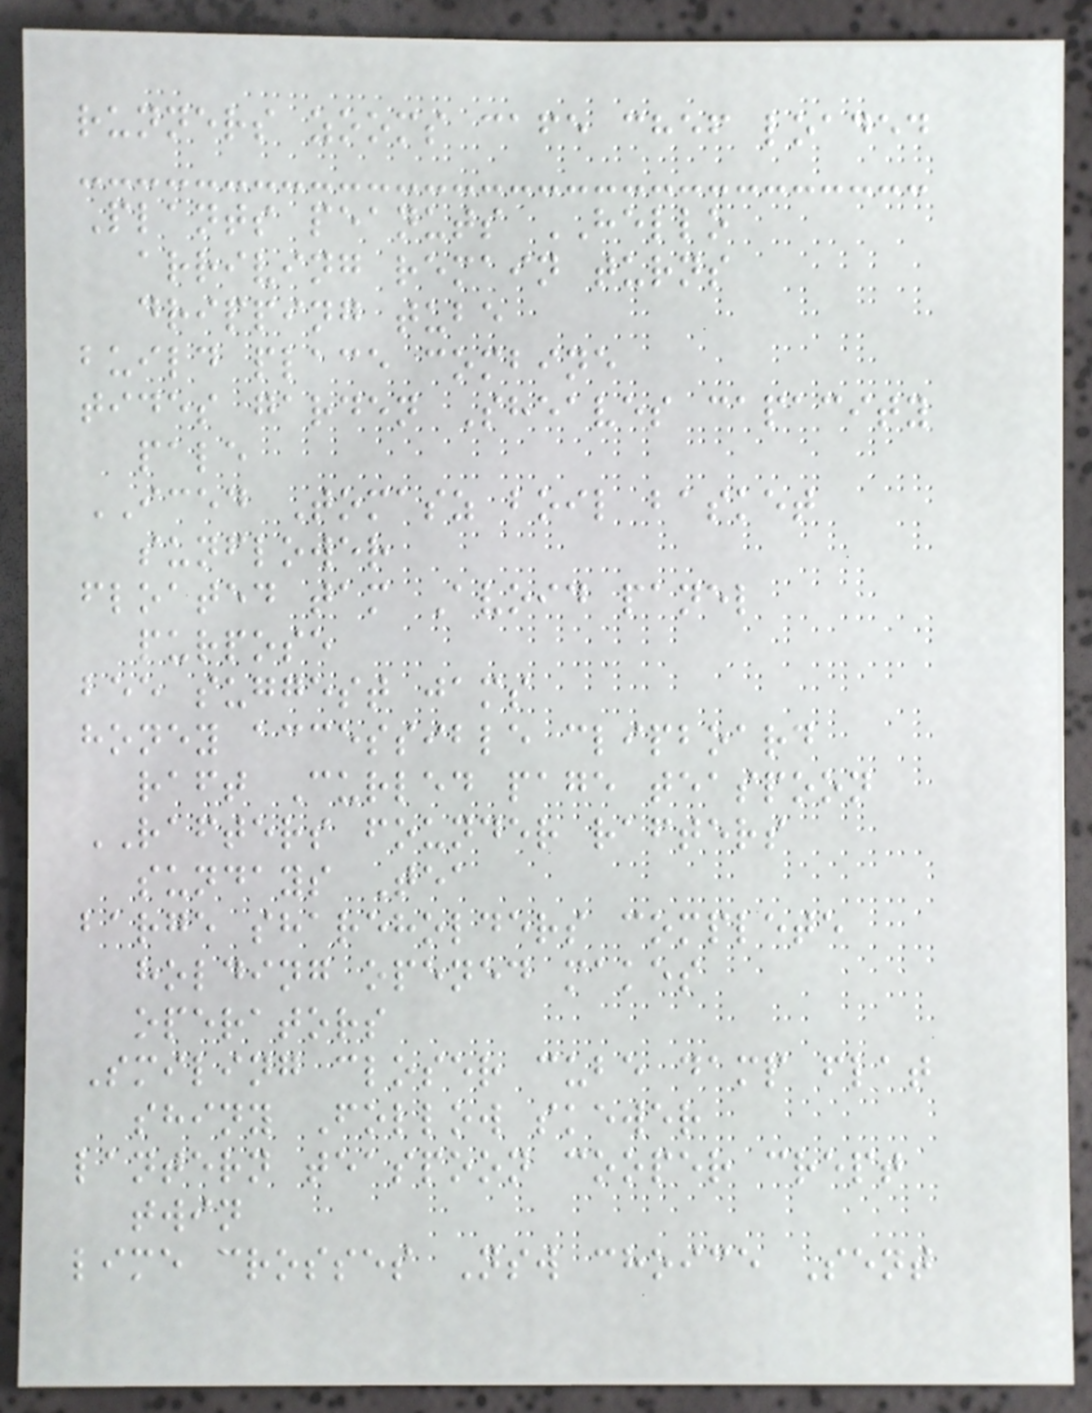runners zooms cafe chef loaded
Plants peanuts HELLO
arriving remain turns
dripping tube
build place combine
tides garden Sheaves capacity
pale
ICED Tomasz boil basket
sunflower
floated tam Avoid panel
purpose
bee suggest jams
honey accessible clipboard
raft Curled page teaspoon
RAFTERS founder rafters
sundays Tea
barge shareholders complete
holding opened makes
operators
Smiling closer cube damp flat
shiny Follow skewer
lantern teaspoon cooper crept
twin
lime crosses Nsw choice Sent
